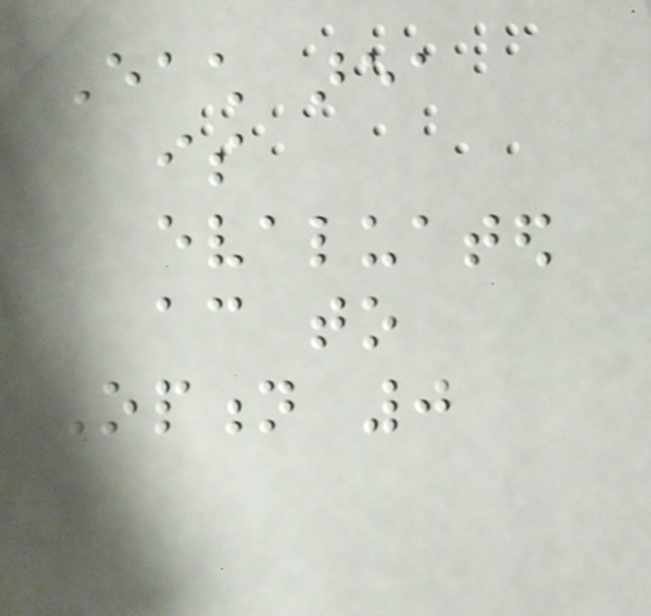Each area
is
evaluated
according to
Option 0
